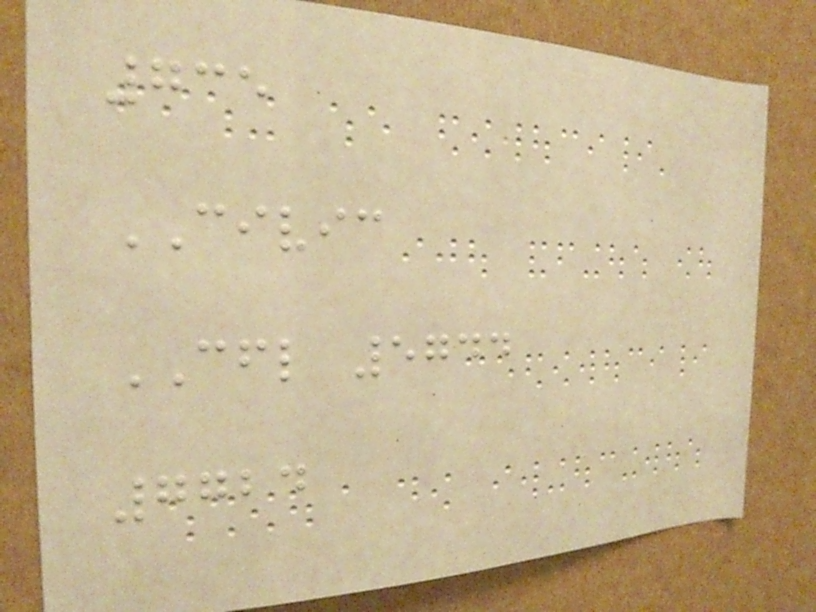735
CIVIC
CFL 5744
7724
